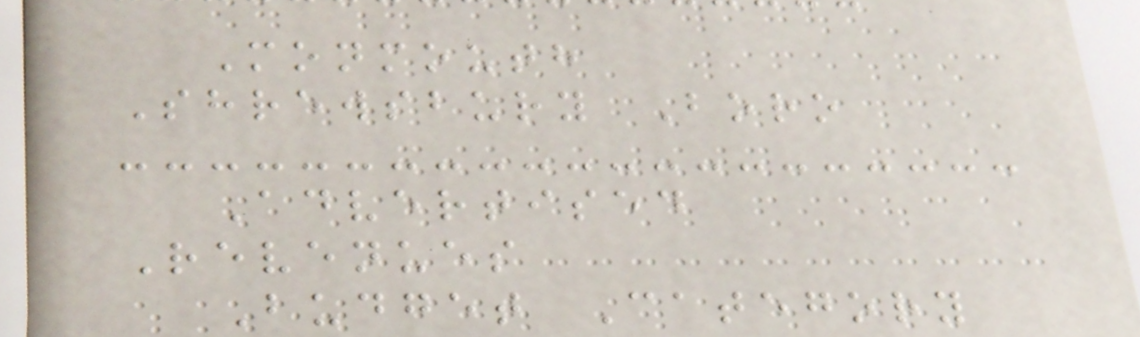Monmouth
Shrewsbury Boro
Advertised
Revenues
Budget Category
